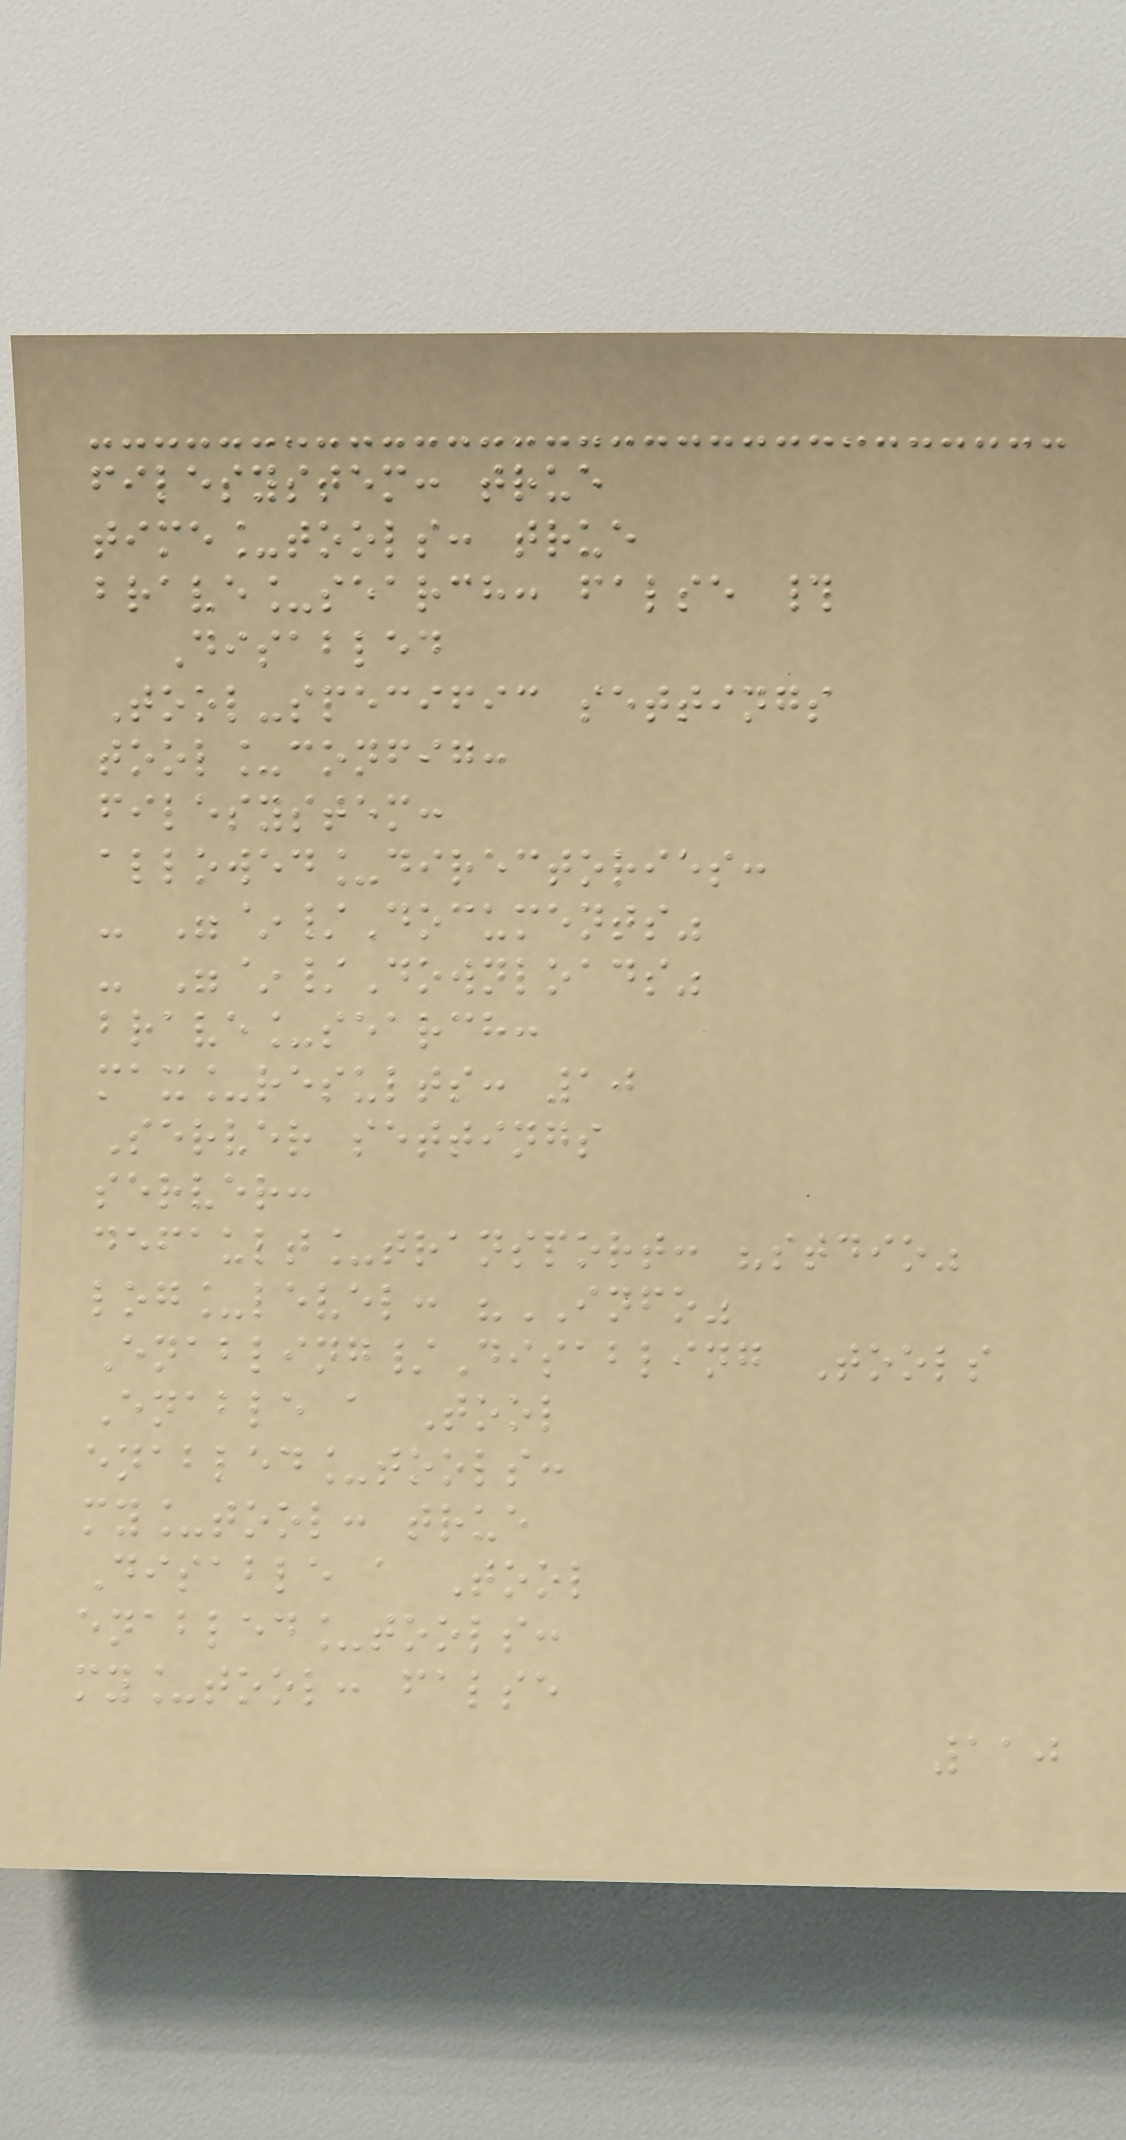filesystem: true
time_tools: true
brave_search: false #
Disabled
Tool-specific settings
tool_config:
filesystem:
allowed_directories:
- "~/Documents"
- "~/Downloads"
brave_search:
max_results: 10
Server settings
server:
default_transport: "stdio"
log_level: "INFO"
Enabling/Disabling Tools
Enable a Tool
enabled_tools:
my_tool: true
Disable a Tool
enabled_tools:
my_tool: false
110
